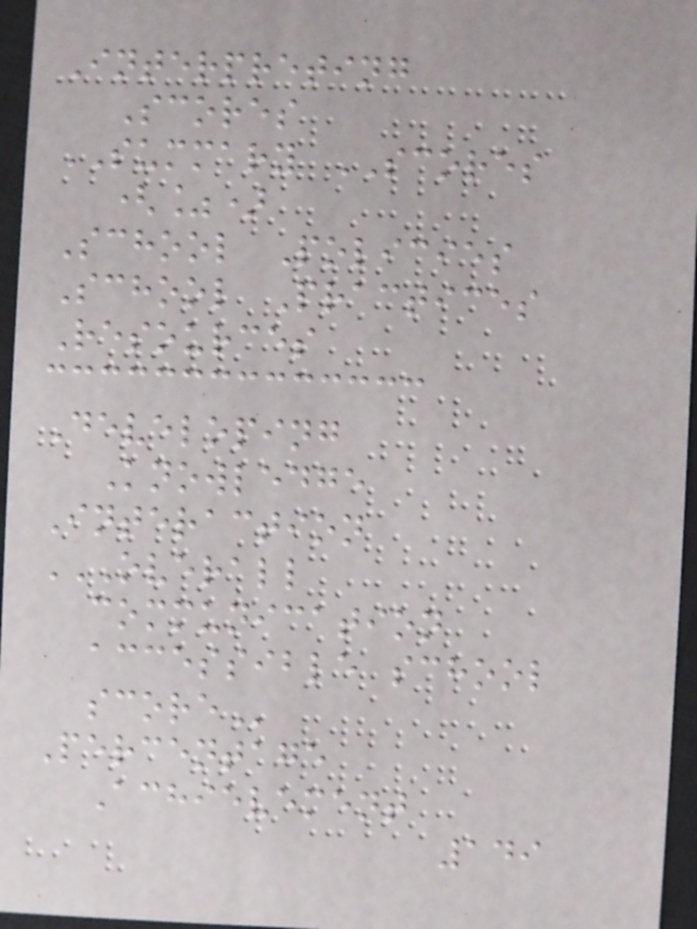Interpreting
Scores
SUMMARY SCORES
(%)
School Policies
School Practices
Resources
Developing
Knowledge
Interaction
OVERALL
COMMUNICATION
ACCESSIBLE SCHOOL
SCORE
Percentage
Achievement
149
